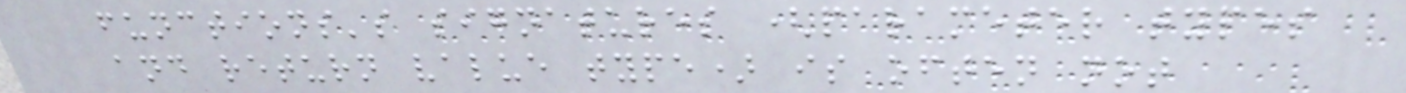functions's signatures (parameter types
and return value type) is often not
